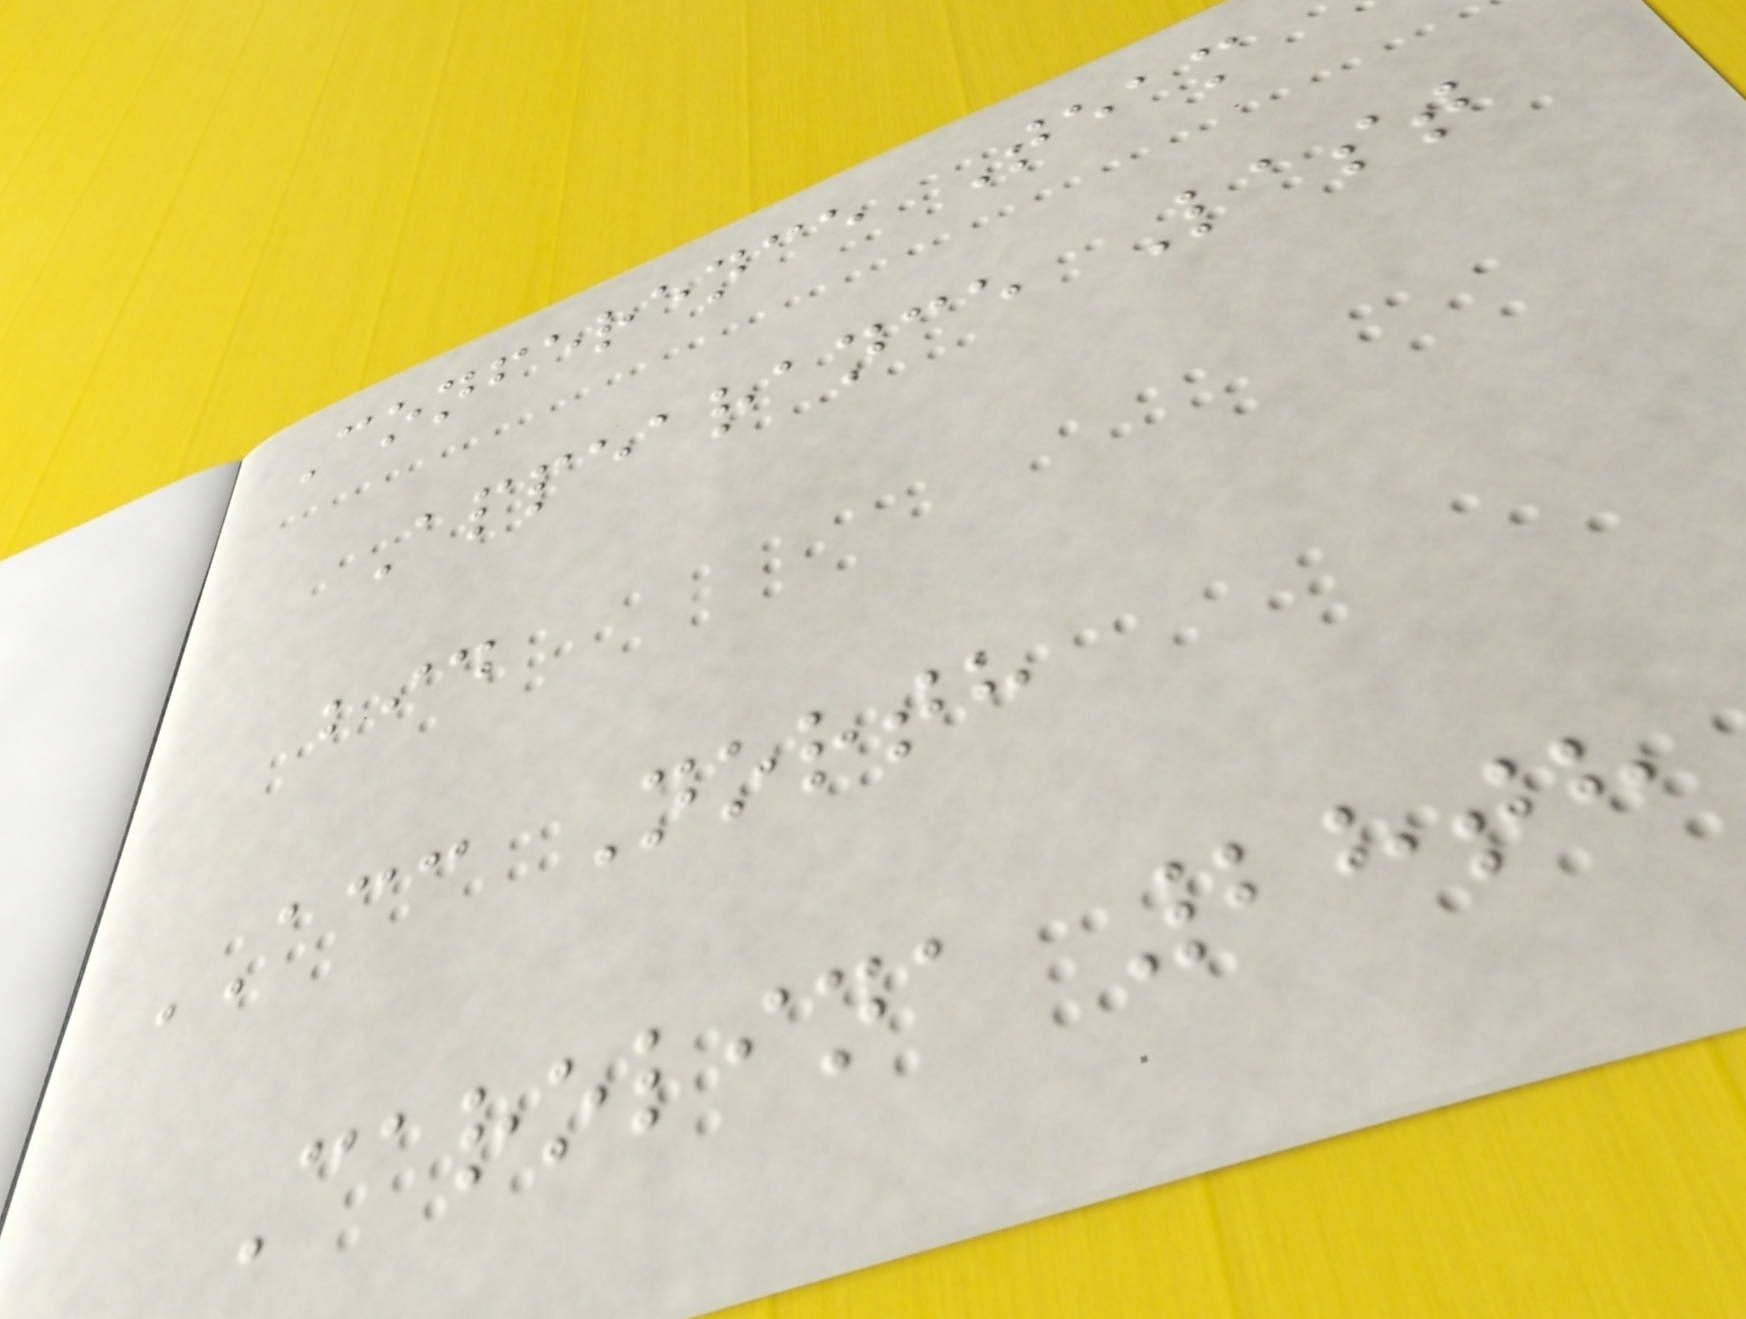Conference Team
Appearance Last
bid
ACC North
Carolina 28th
